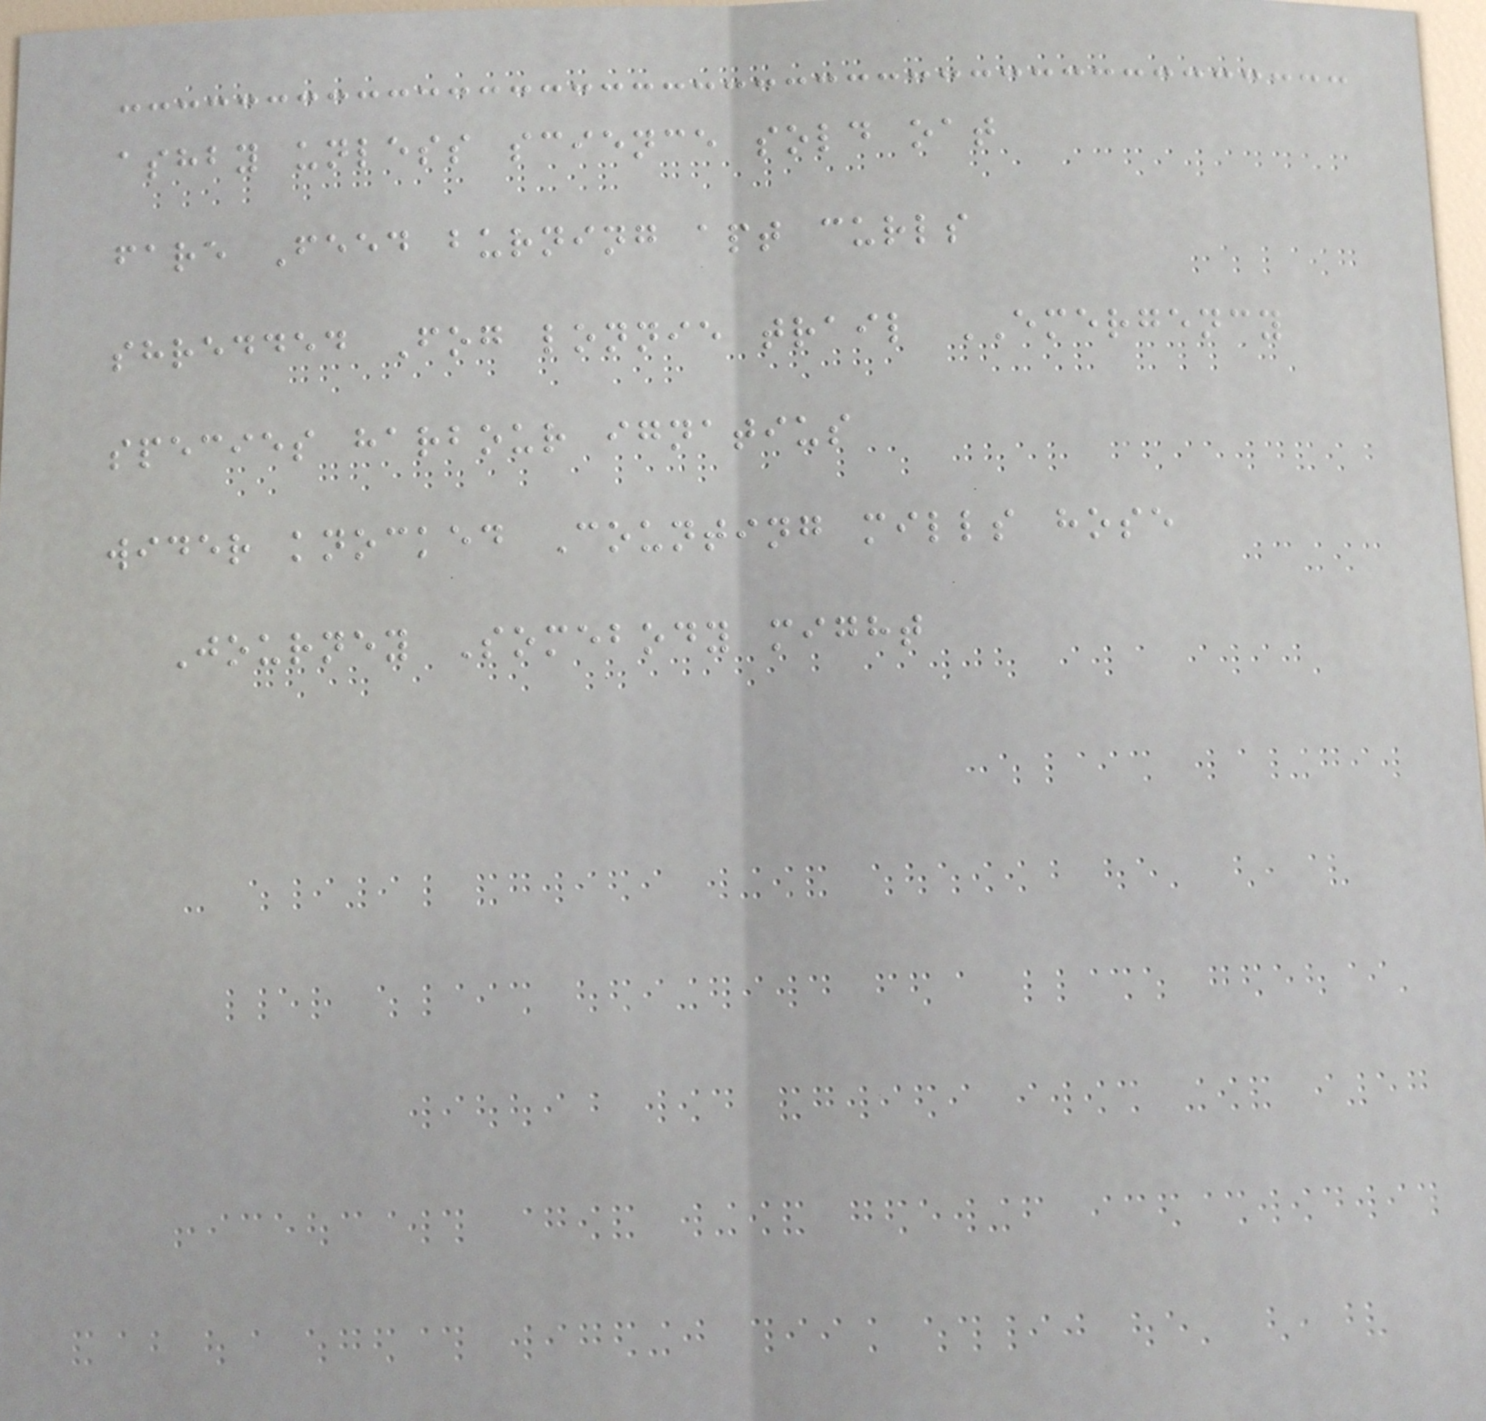ashby unless science sold oat
fare Feed burning apt curls
shredded Fog lonnie trail EMERGENCY
species harbour ignatius
wider knocked Counting mills hose
Journey Somebody might
